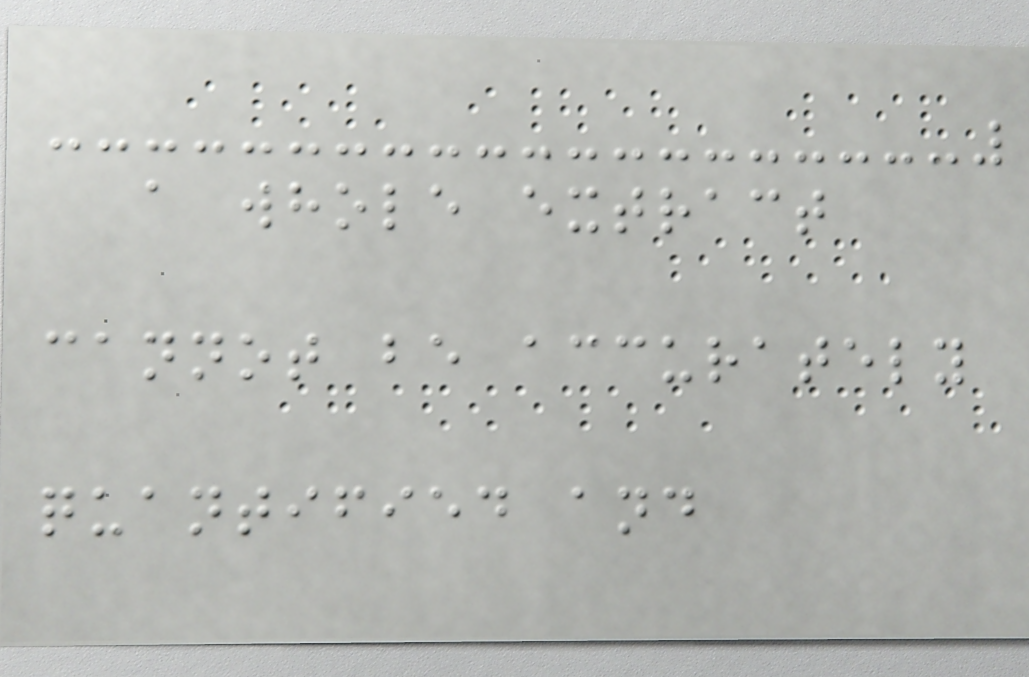a whole extract
cannot be accurately
quantified and
